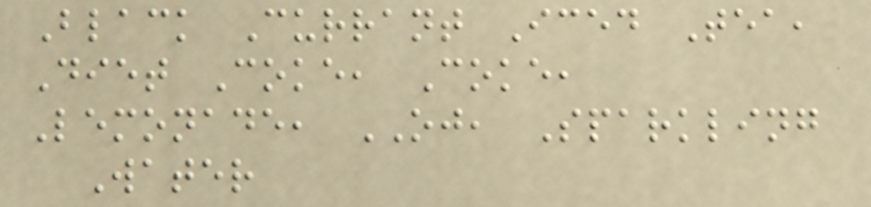Black Currant Iced Tea,
Diet Coke, Coke,
Lemonade, OJ, Sparkling
Water
